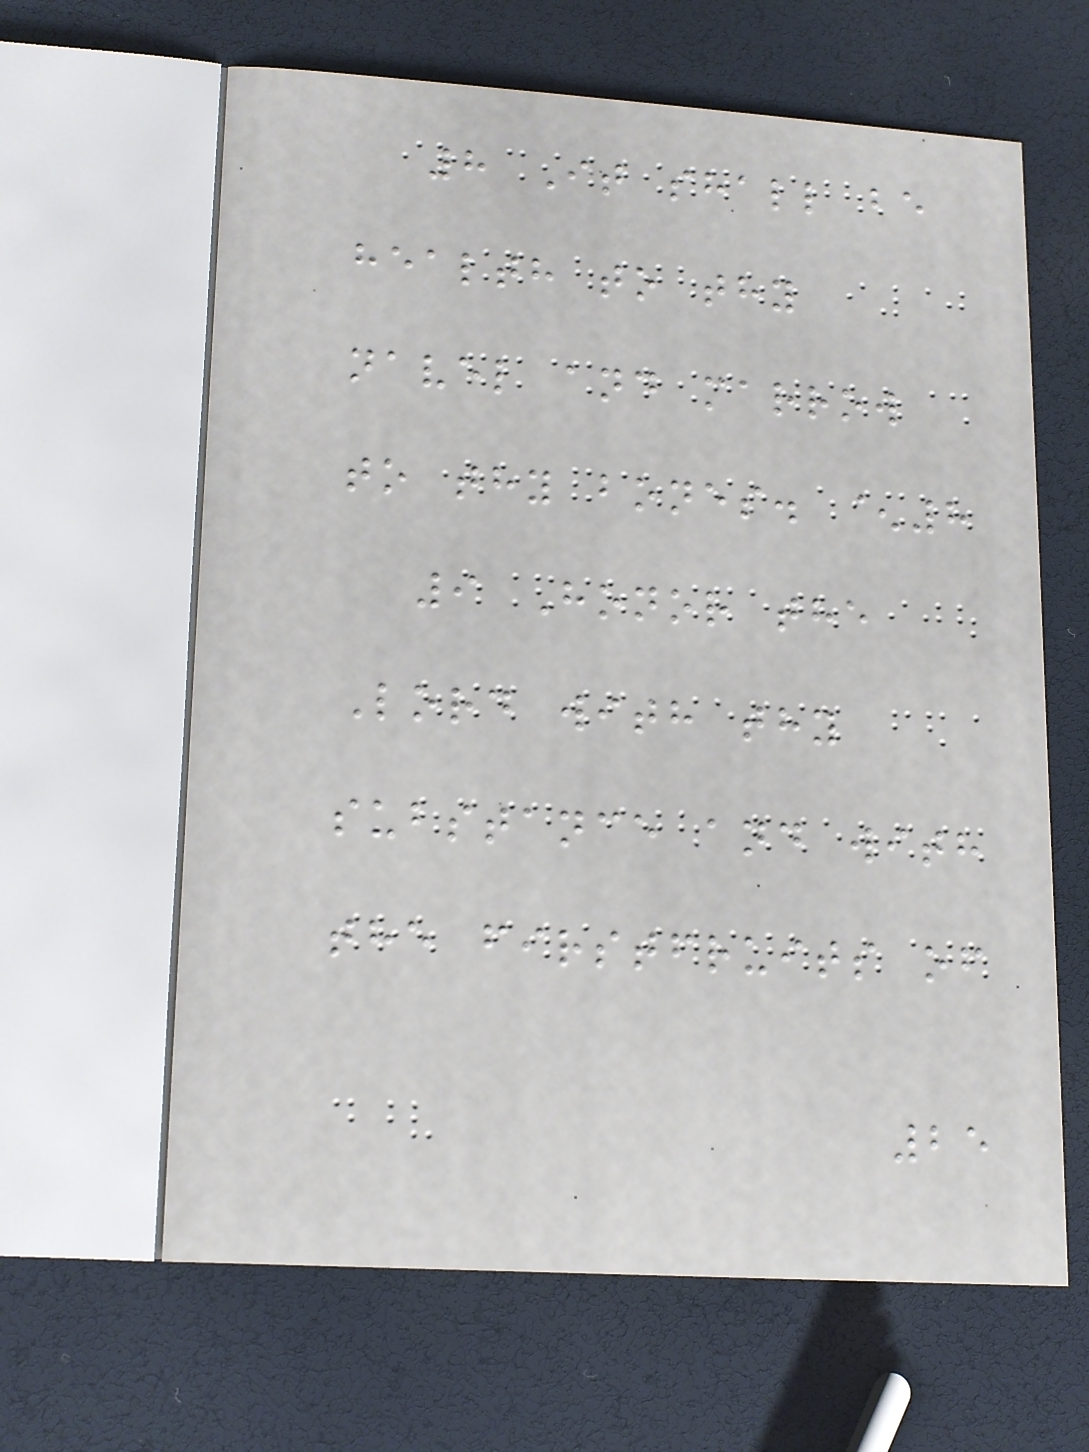8 It shall be
health to thy
navel and marrow
to thy bones. ^8
9 Honor the
Lord with thy
substance and with
the firstfruits of
25
